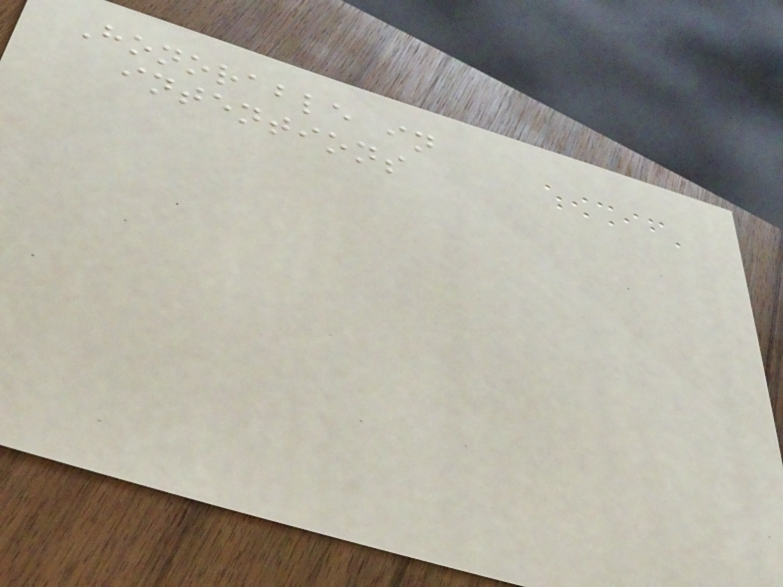Honorable in
intentions
